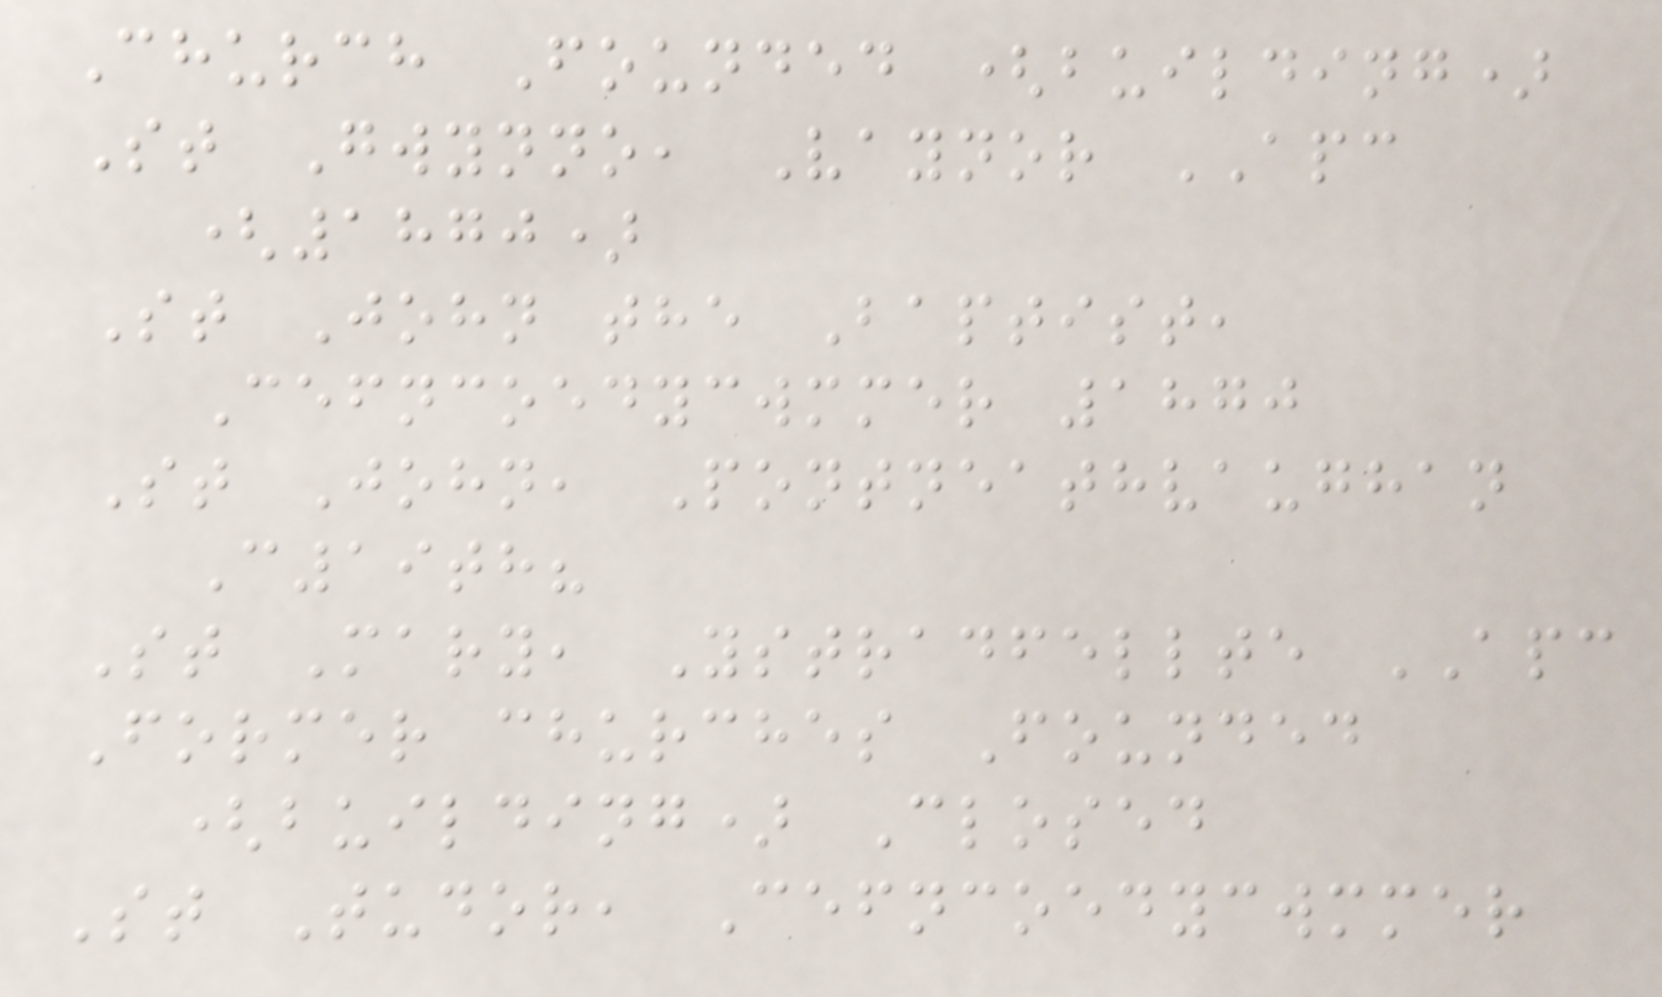Church Founded (building)
St Gwynno, Vaynor APC
(1870)
St John the Baptist,
Cefncoedycwmmer 1870
St John, Pontneathvaughan
C19th?
St Mary, Ystradfellte APC
Former churches Founded
(building) Closed
St Tudor, Cefncoedycwmmer
